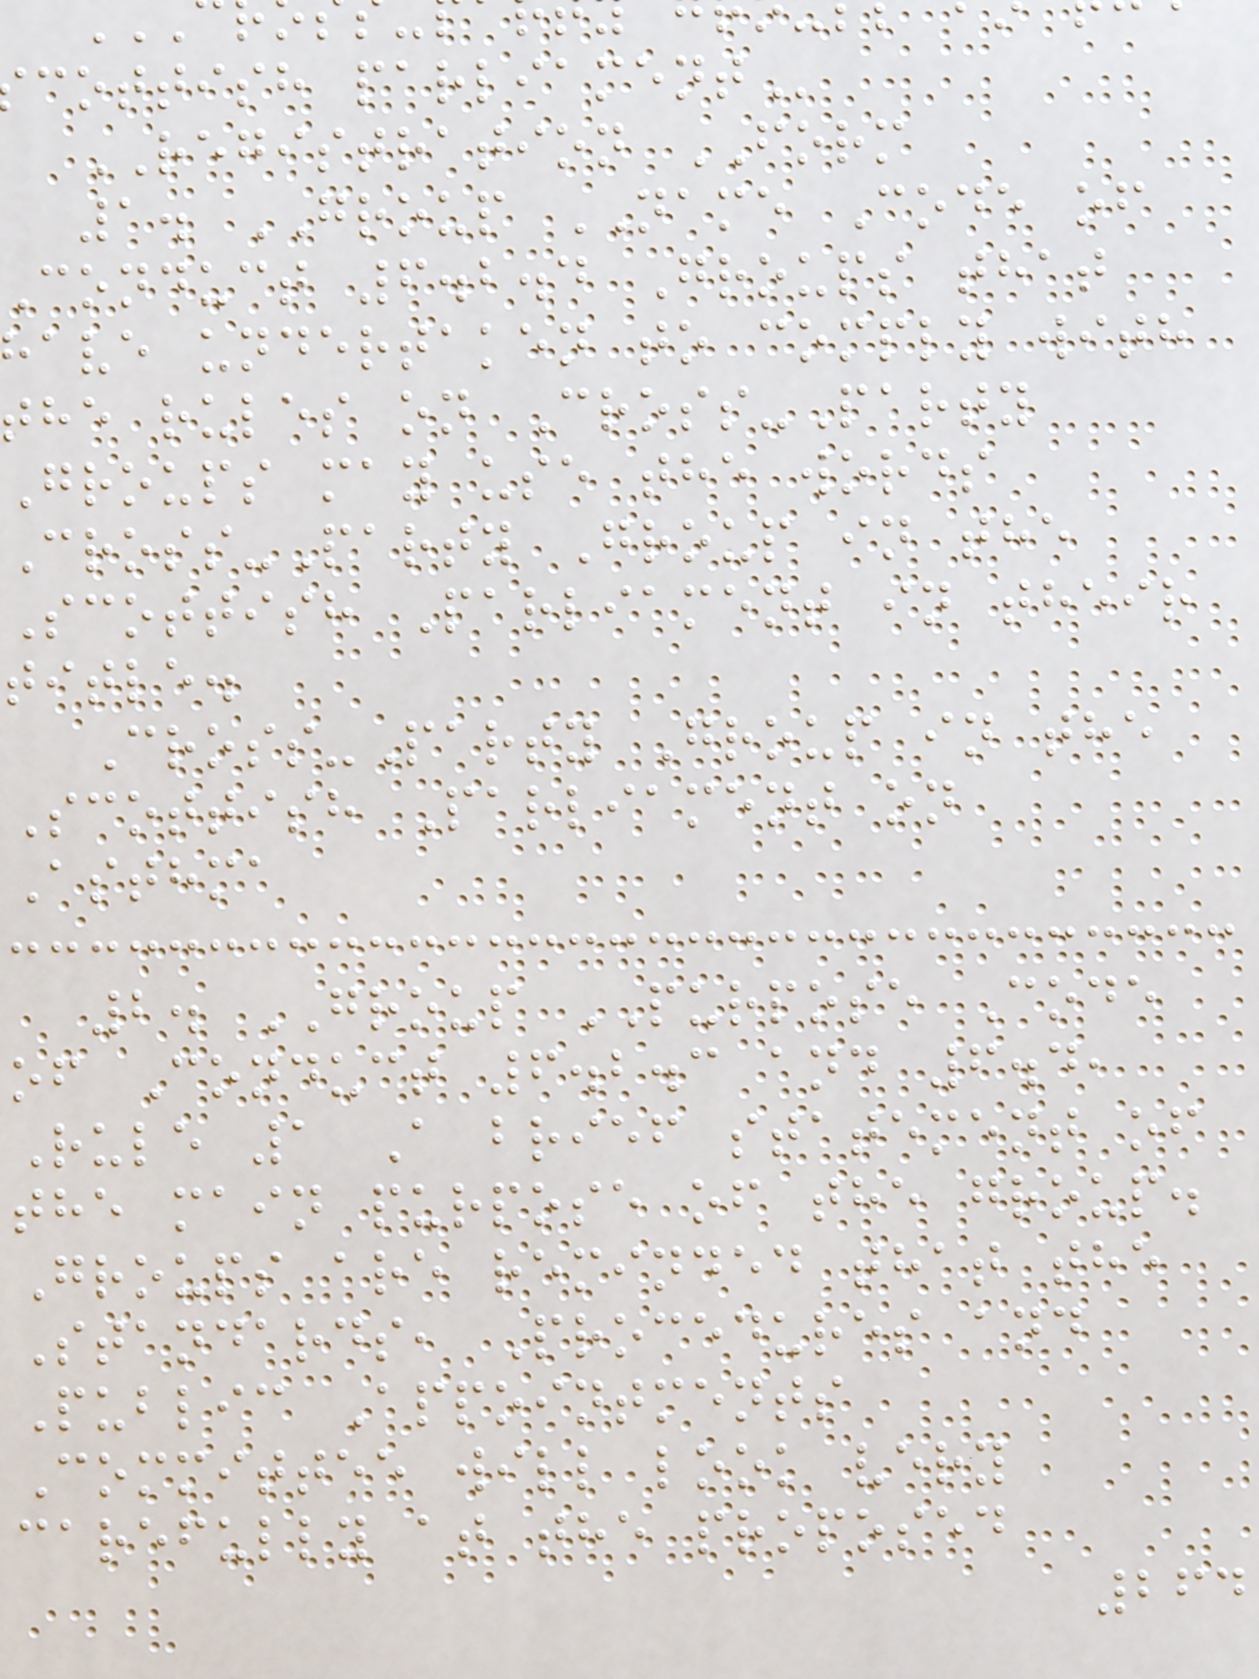cottish
REGISTRATION FORM
1. GROUP NAME Code of
conduct 6.2.4 Groups that
have undertaken to comply with
the rules on Cross-Party
Groups may use the words
Cross-Party Group in the
Scottish Parliament in their
title.
Cross-Party Group in the
Scottish Parliament on
Asthma
2. GROUP PURPOSE Code
of Conduct 6.2.3 and 6.4,
Rule 1 A brief statement of
the main purpose of the group.
Groups are reminded that the
Standards, Procedures and
Public Appointments
Committee will look very
carefully at the proposed
264
